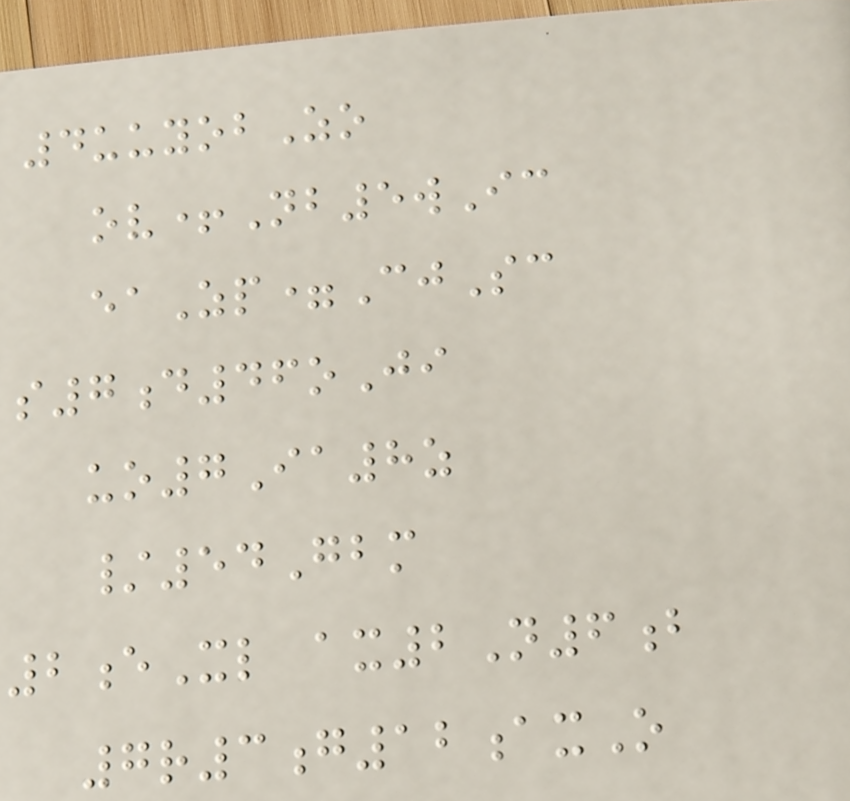4uuyobZo
ov+Nb5wIc
eaZp=CjSc
s7d46oJi
uo7Ia8z
/54Gbm
2eXl ax2N6b
7r3g12axO
